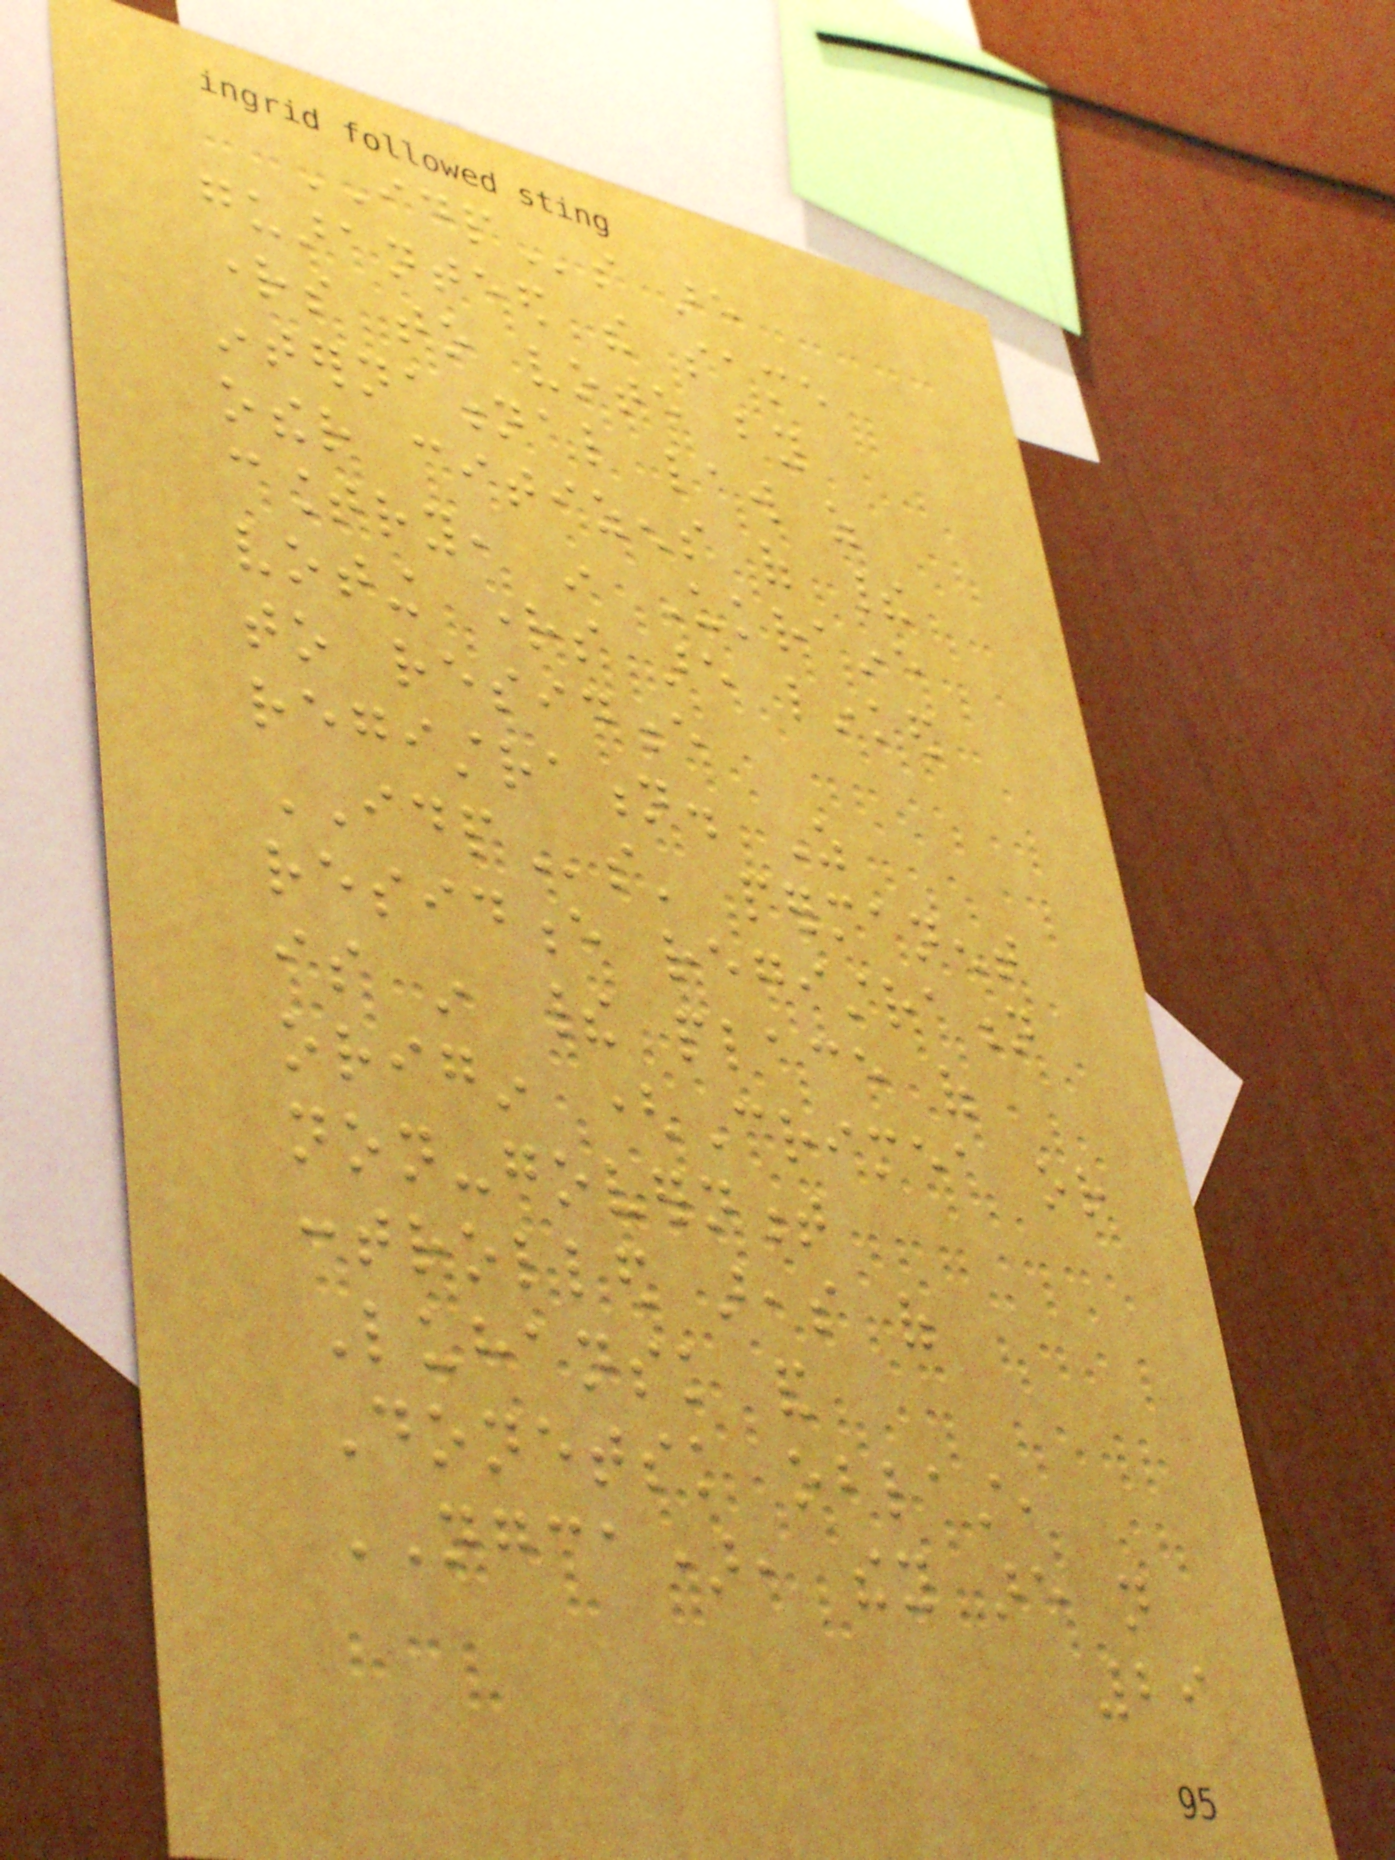IDPs are
guaranteed the same
rights to vote by
international law as
other citizens of their
country, in Ukraine
voting rights are linked
to residence
registration. As
IDPs' permanent
residence registration
is in their place of
origin (Crimea or
non-government
controlled areas of
Luhansk and
Donetsk oblast,
NGCA), they are not
29
